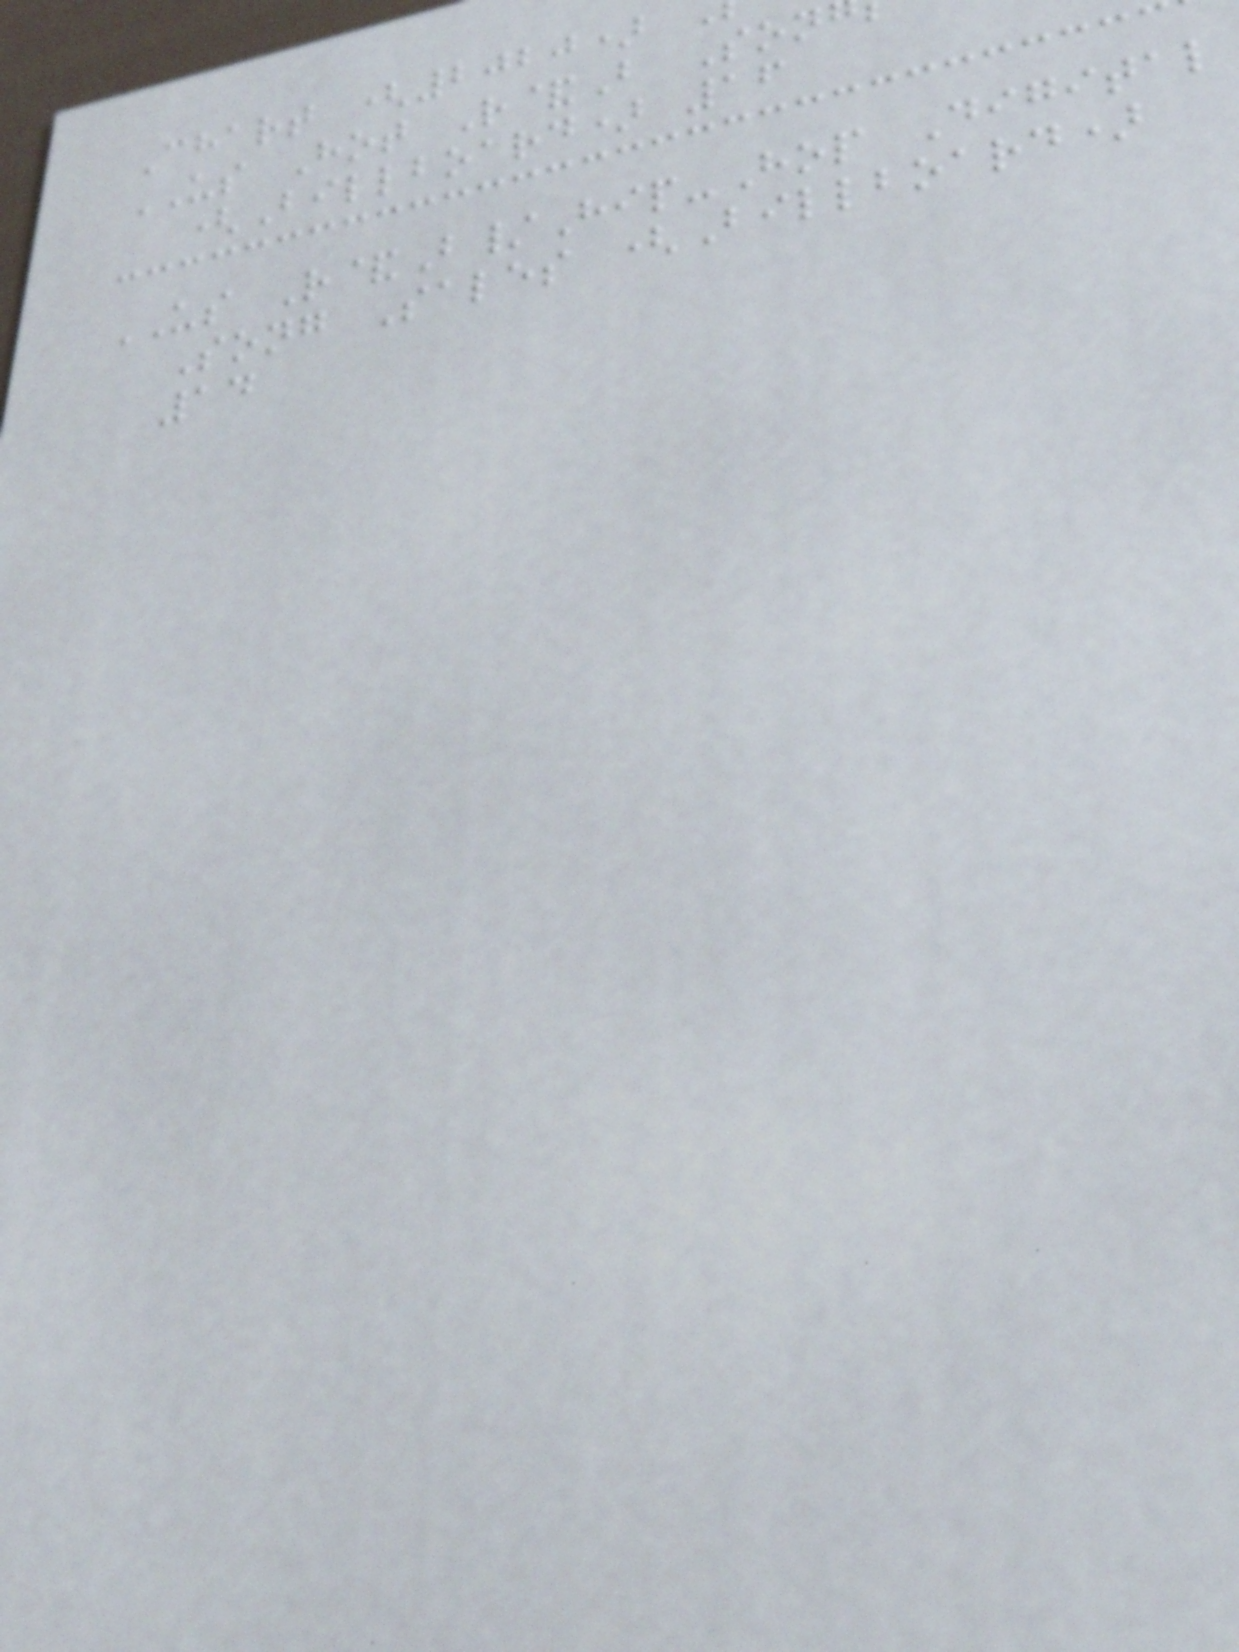Chart (2020)
US Hot R&B Son
(Billboard) 16
US R&B/Hip-Hop Digital
Song Sales (Billboard)
14
